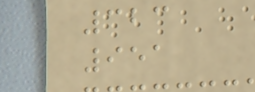323
951
